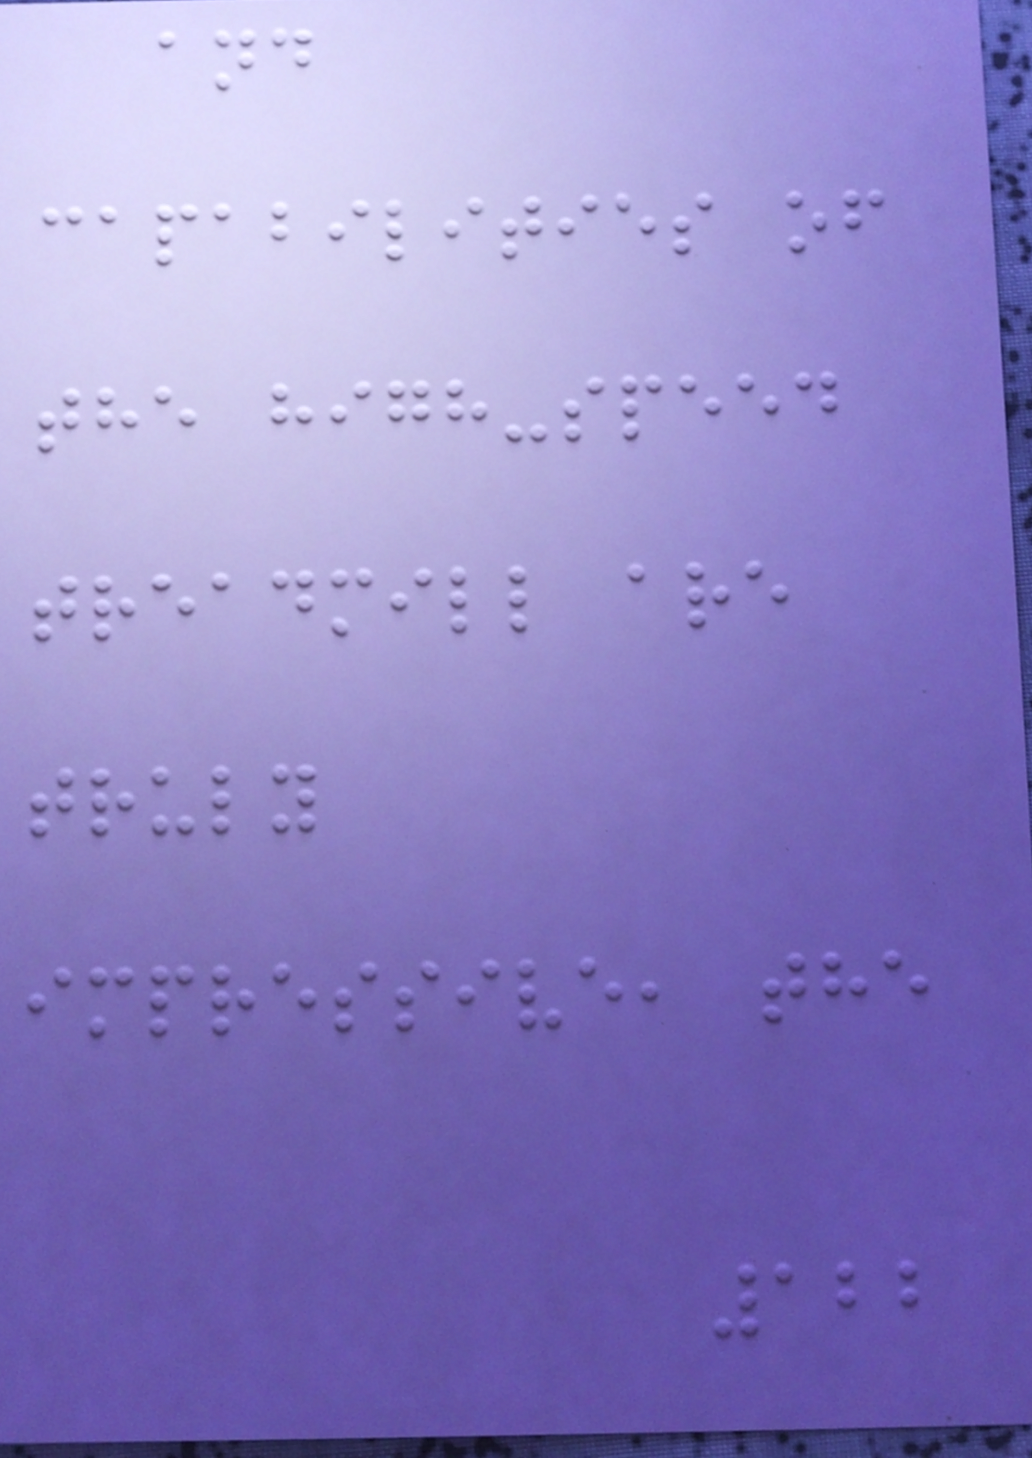and
capabilities of
the high-speed
treadmill are
truly
impressive, the
122
